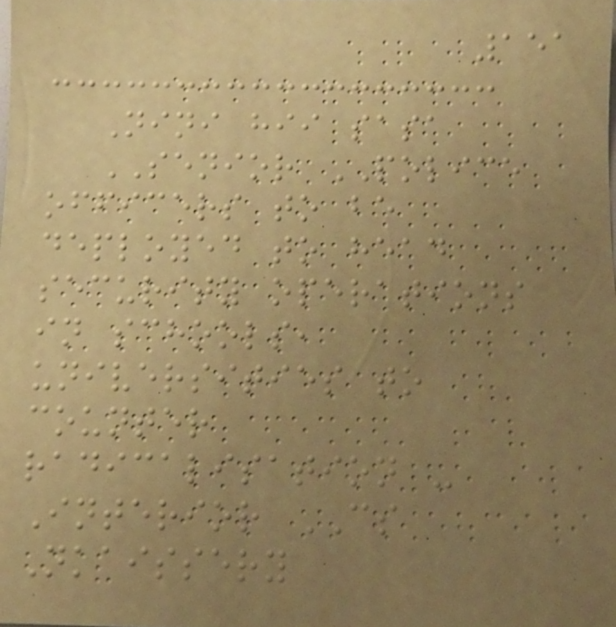151
Nini hii sasa
SENIOR POLICE
officers to be
deployed to head
security operations
in schools,
universities to
counter
radicalisation -
Interior CS
Nkaissery
